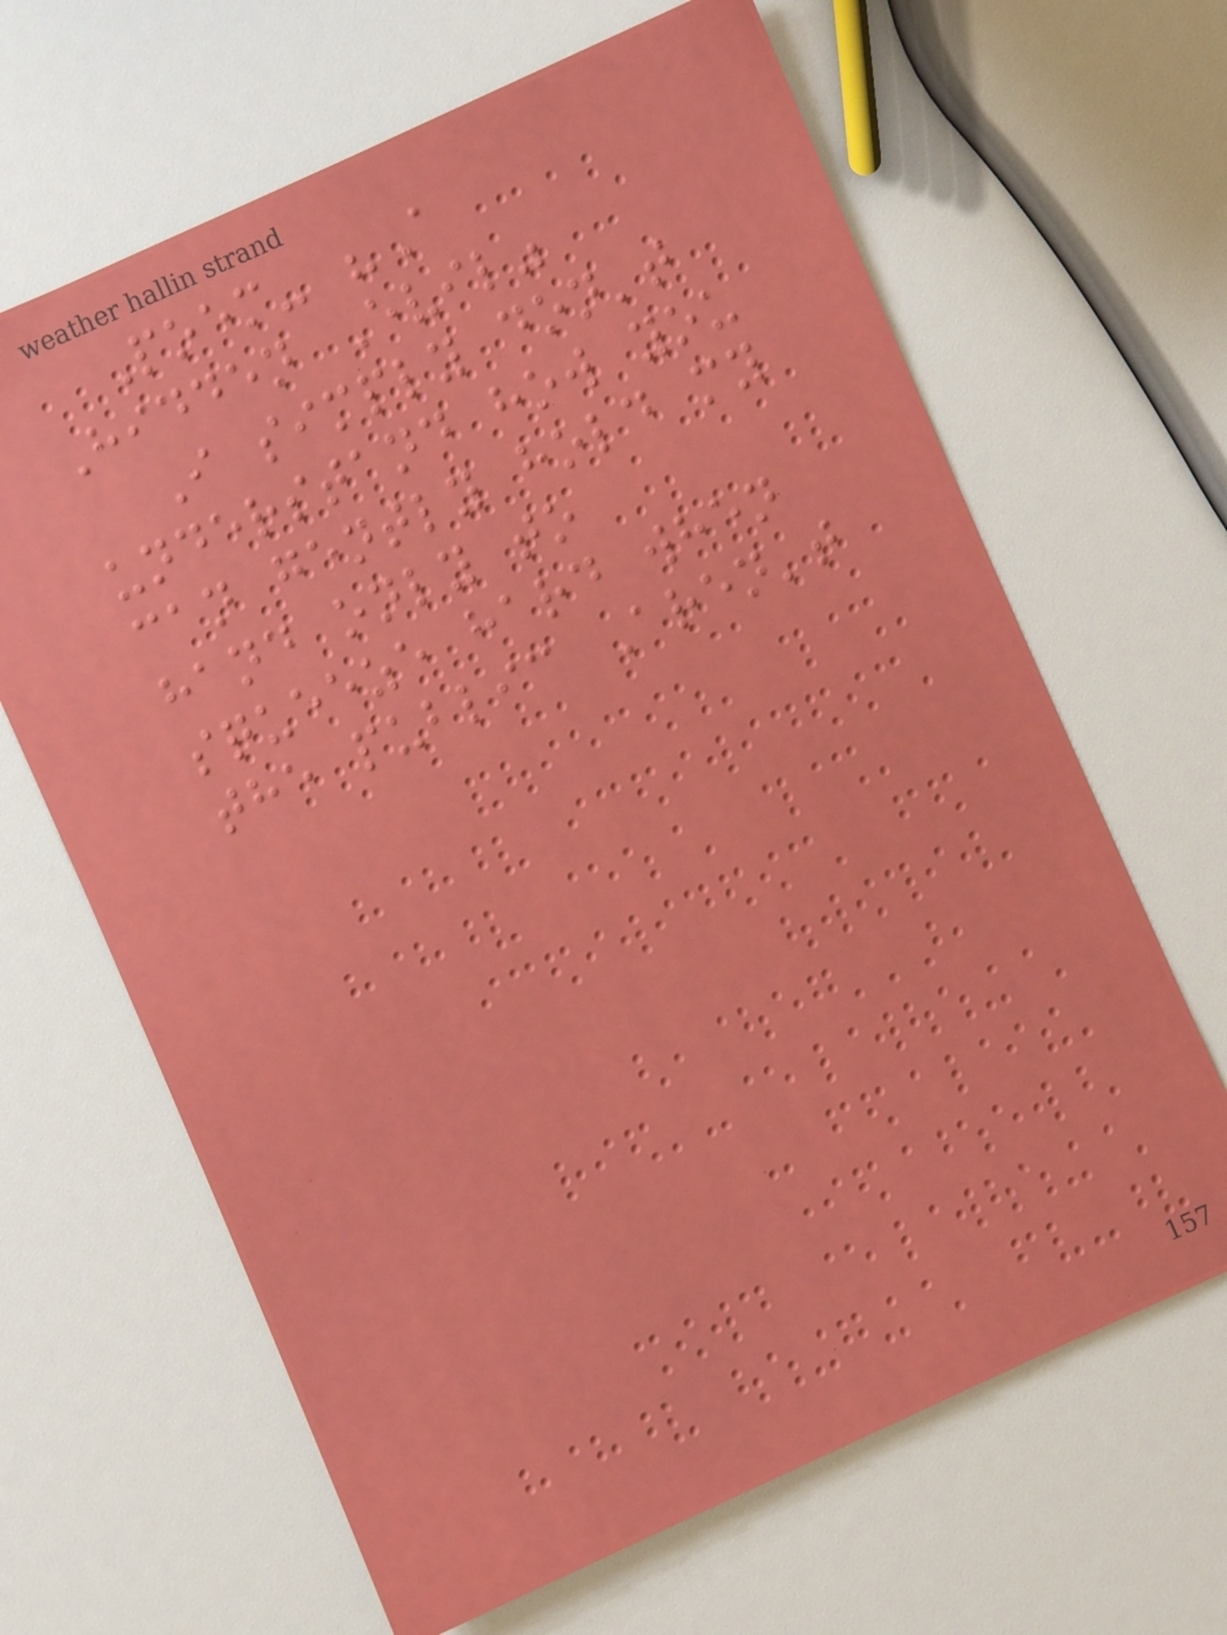Poem- "A
Hidden Evil"
I simply don't
understand how you
can gently hold my
hand only to
squeeze hard when
the public Aren't
